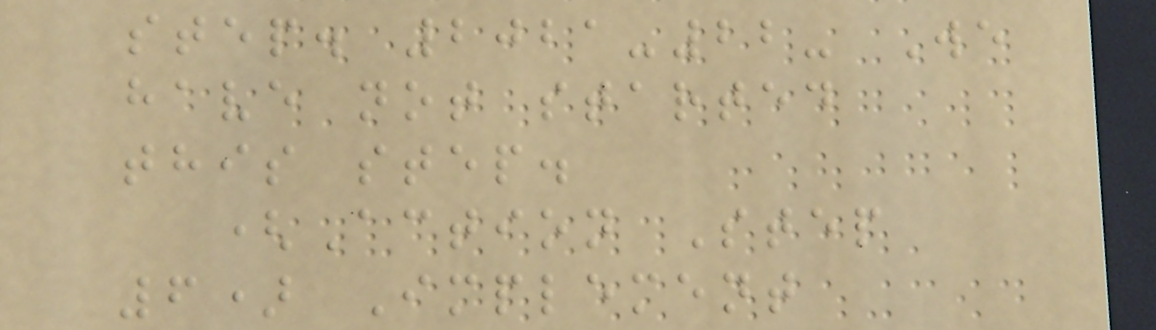step. 2021-22- We
have not started
this step.
(Action Step
6) Implement
